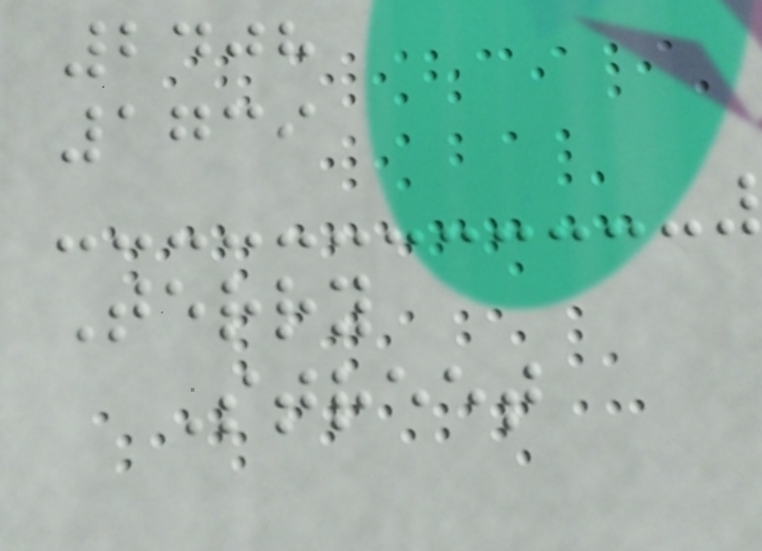2408
1739
Terry
Street
